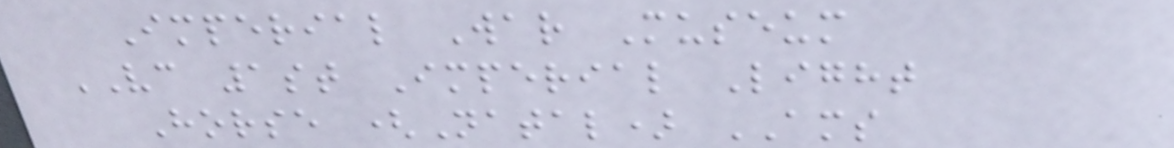Imperial War Museum
VC 1st Imperial Light
Horse (Natal) AMS
